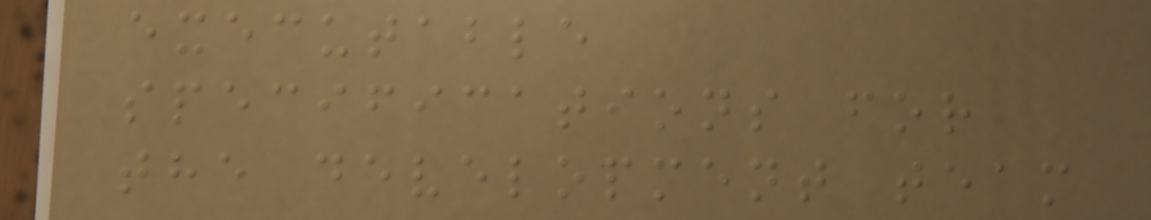executable
specifications for
the development team
